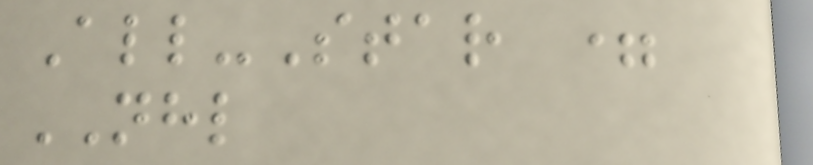All-Star =
NHL
